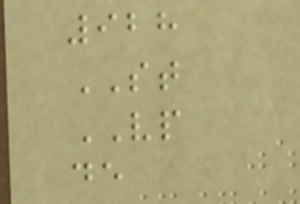928
ST
VP
de
